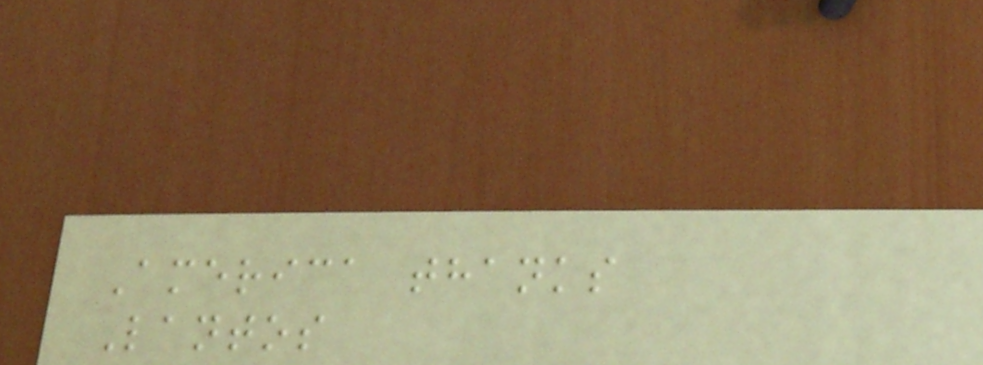America thanks
Lantos
